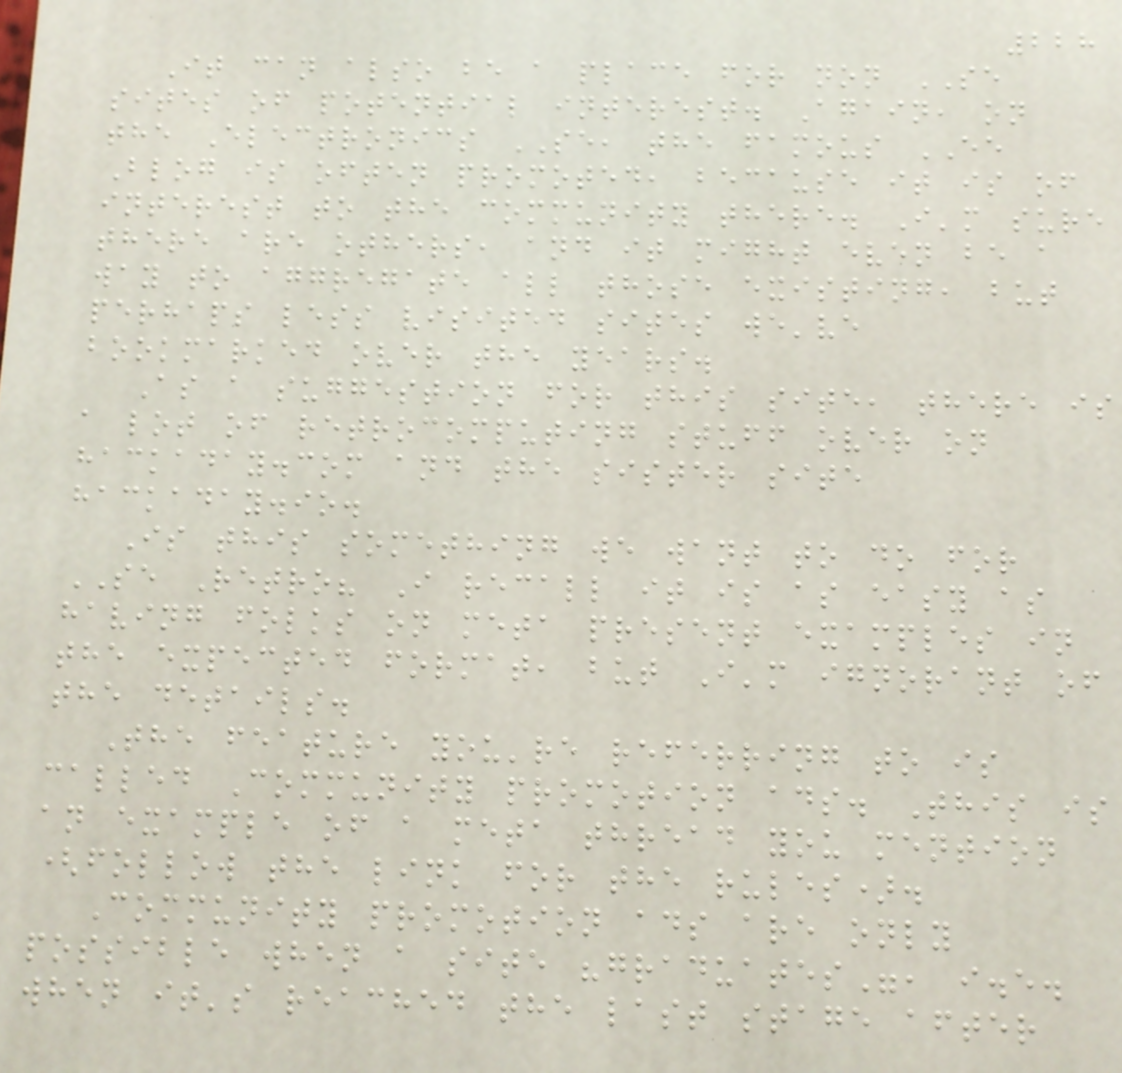228
It can also be a place for non SE
sites of potential interest. Again, on
the Electronics SE, the famous EE
Blog is often promoted, because it is of
interest to the community there. I'm sure
there are others, and it might even be a
way to aggregate all those existing, but
perhaps less visited sites we've
bookmarked over the years.
As a suggestion for this site, there is
a lot of retrocomputing stuff over on
hackaday.com and the sister site
hackaday.io.
Is this something we want to do for
SE Retro? I recall it is as easy as
having folks on meta present examples in
the expected format, but I'm ignorant of
the details.
The feature you're referring to is
called Community promotion ads. This is
an example of a meta thread you mention
(follow the link for the rules).
Community promotion ads are only
possible when a site "graduates", i.e.
when it's reached the last stage after
